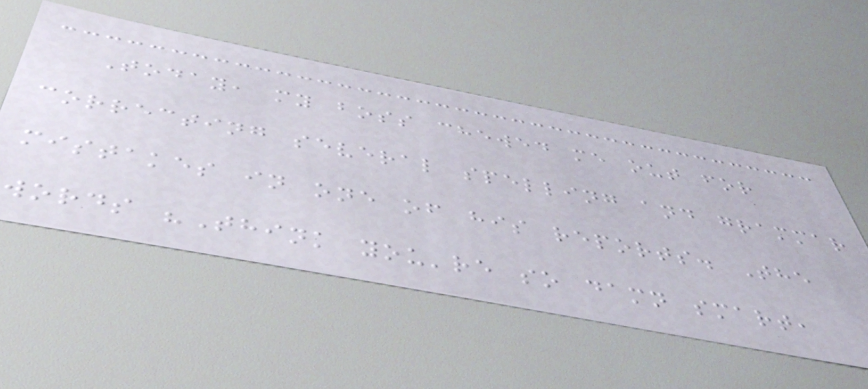Today, my boss chewed me out for
correcting several spelling and grammar
mistakes in one of his reports. The
words "Think you're so damn smart,
